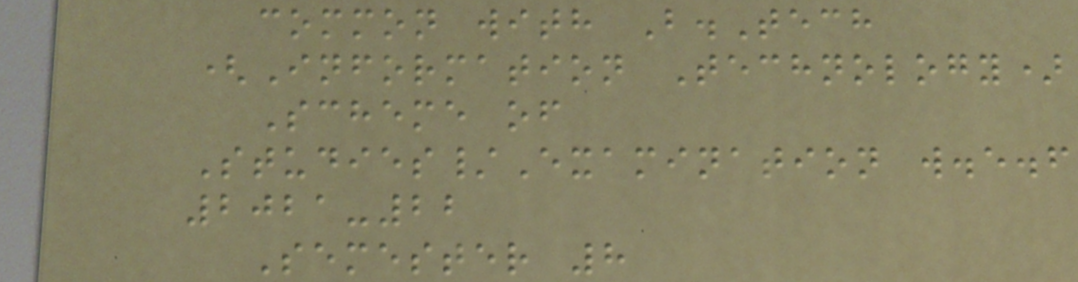common with B.Tech
(Information Technology)
Scheme of
Studies/Examination w.e.f
2021-22
Semester 8
